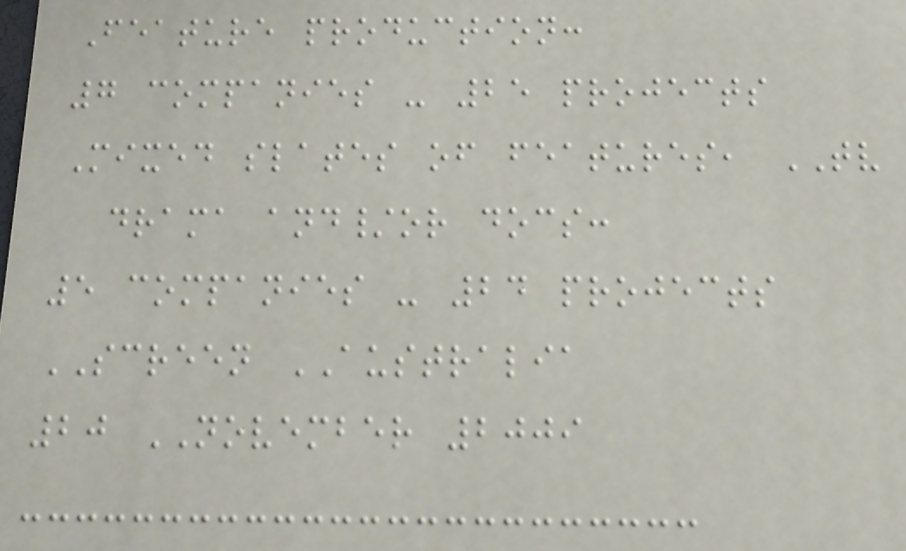Feature production:
7 companies - 25 projects
Mixed slates of features, TV
drama and/or docs:
5 companies - 24 projects
SCREEN AUSTRALIA
20 NOVEMBER 2009
